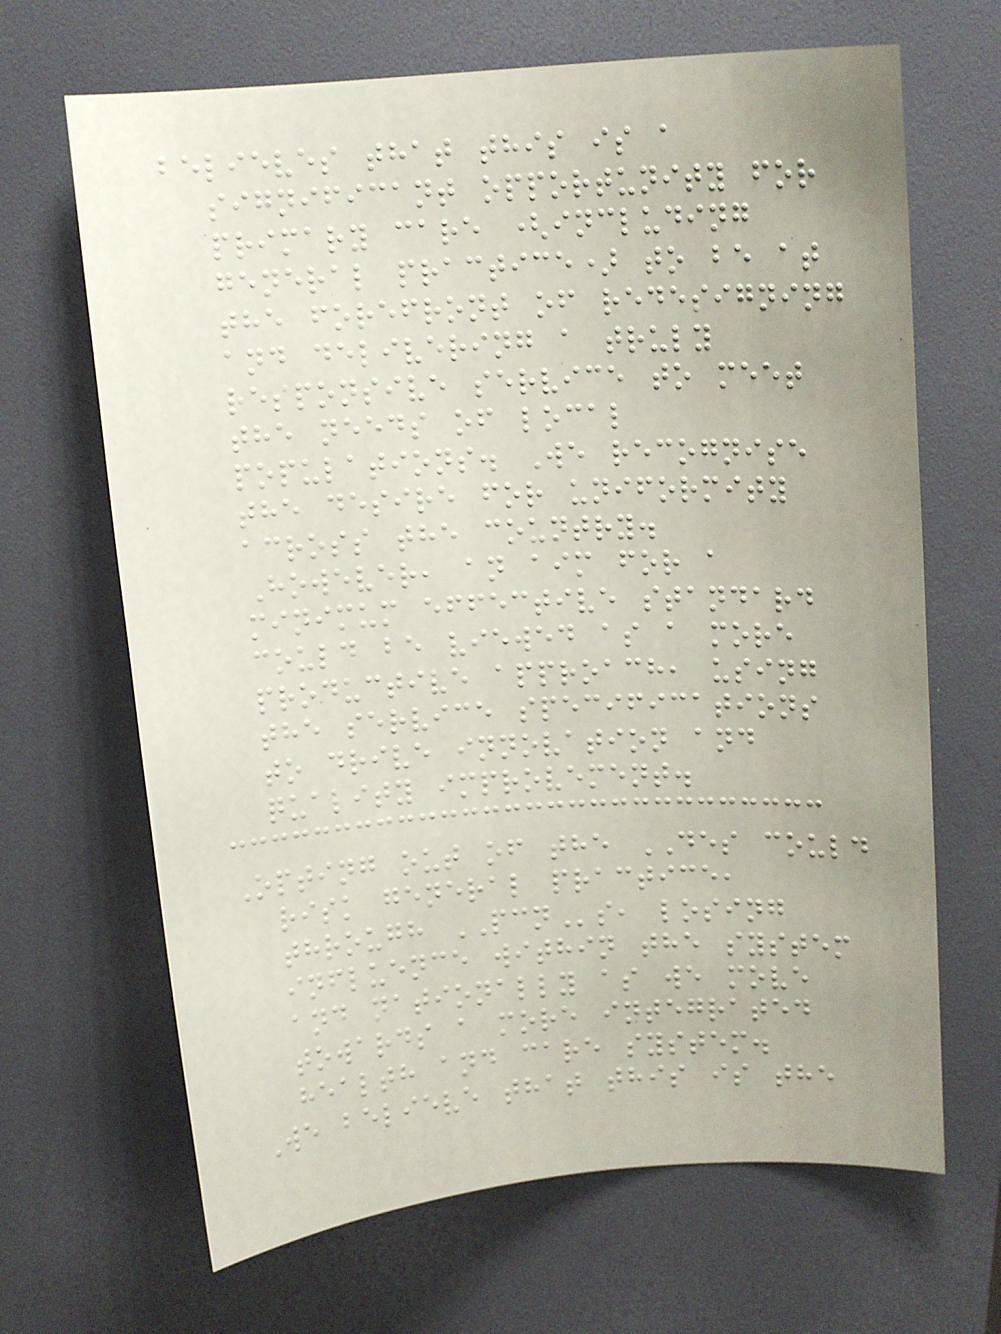believes that this is a
significant opportunity for
primary care (including
general practice) to be at
the forefront of redesigning
and delivering a truly
responsive service to meet
the needs of local
populations. We recognise
the desire for uniformity
across the country.
However, an aim for a
minimum effective standard
could be viewed as a more
productive approach, using
the service specifications
to drive innovation and
quality improvement.
Opting out of the DES could
risk general practice,
through PCNs, losing
influence within the system
and nationally as we move
towards a more integrated
health and care system.
We believe that this is the
